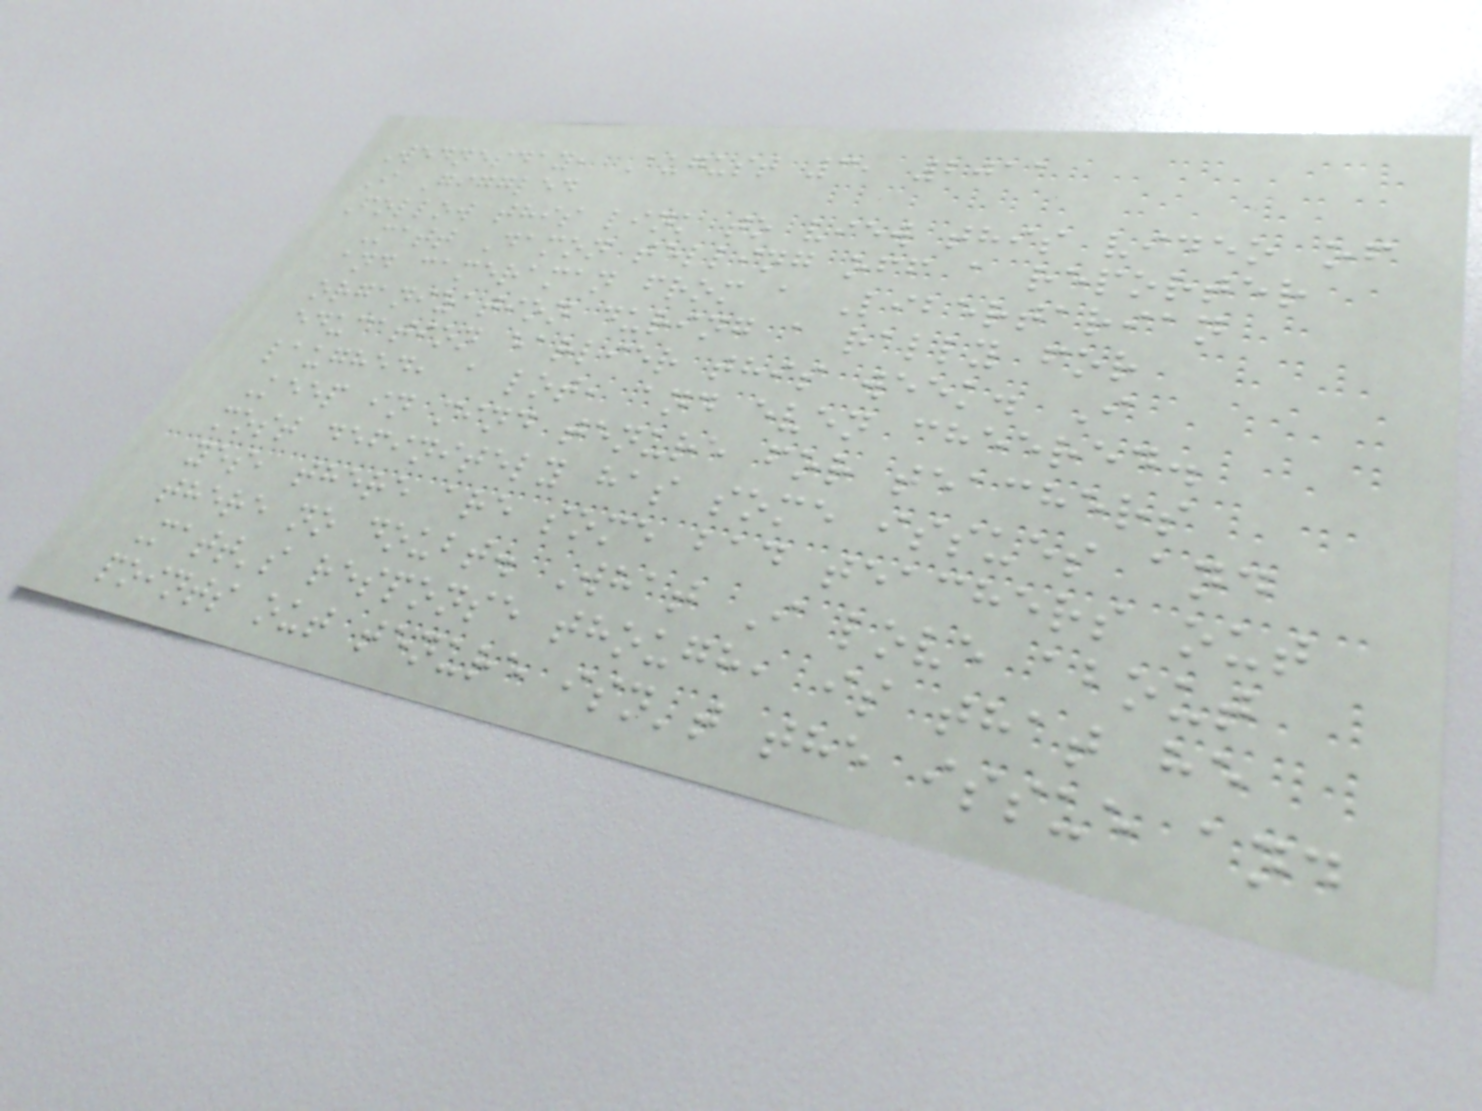Wednesday, August 3, 2011
I Giggled
Follow this link to view this video of
Matt Damon telling off a reporter
and cameraman from a Libertarian
organization during a rally for
education earlier this week. I
laughed, a lot, and even cheered.
Keep in mind tenure for teachers
most definitely has some issues and
yes, there are some bad teachers out
there no doubt. What I love about
Matt's response though, is that he
points out tenure isn't the issue and
